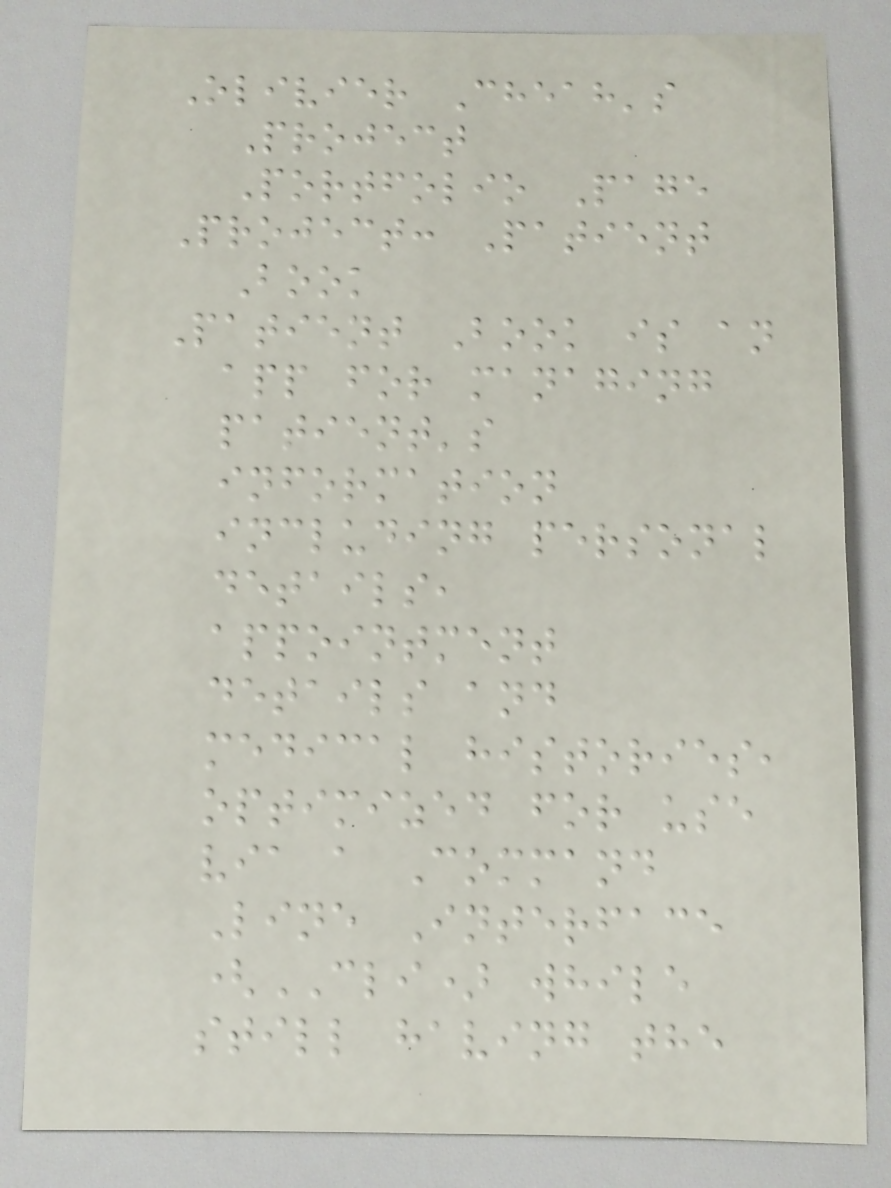Olivier Cheah's
Project
Portfolio Page
Project: Patient
Book
Patient Book is an
app for managing
patient's
information
including personal
details,
appointment
details and
medical histories,
optimized for use
via a Command
Line Interface
(CLI) while
still having the
